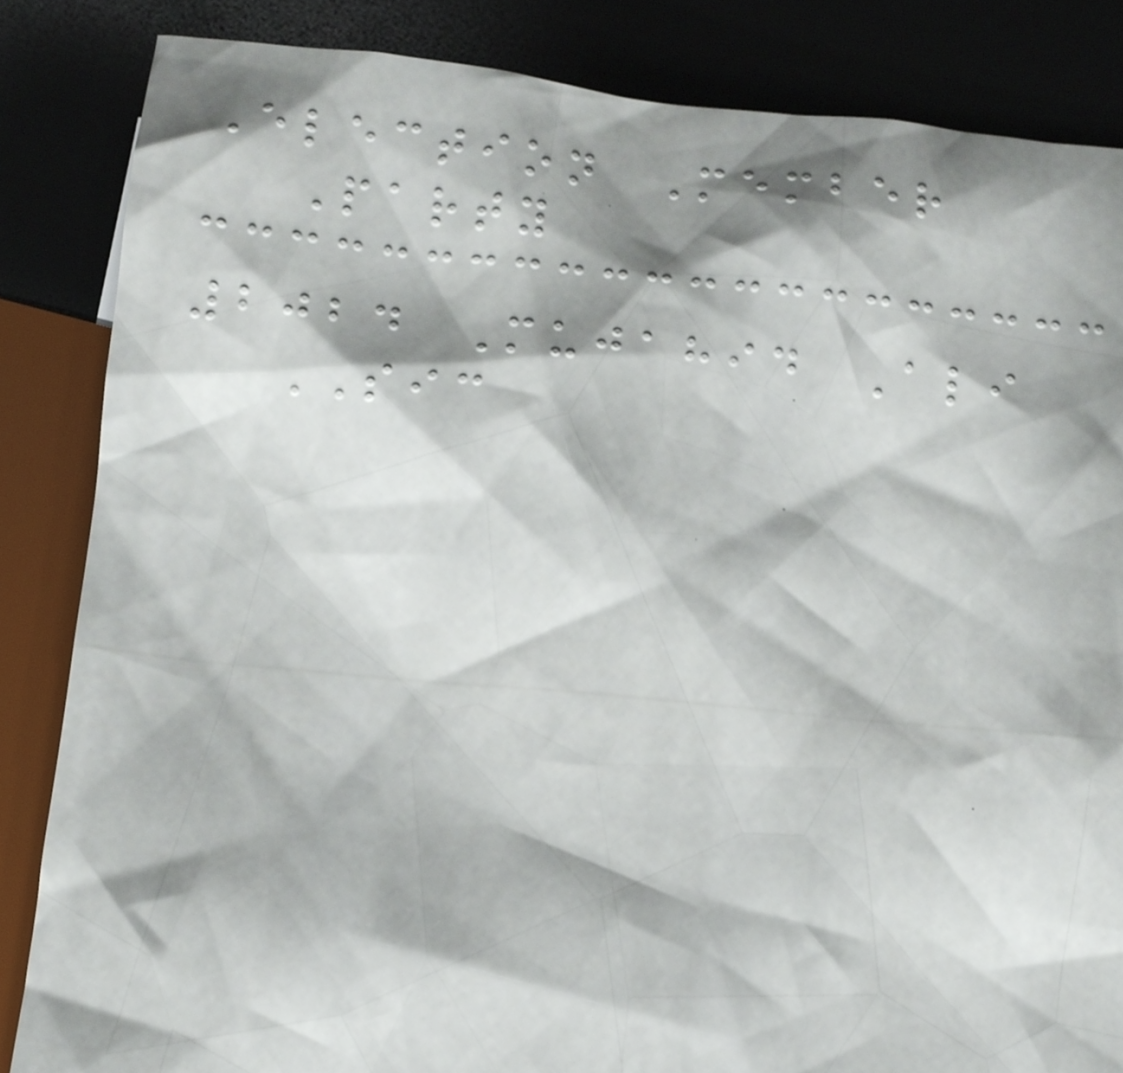Election Member
Party
2024 Mujahid Ali
SIC
